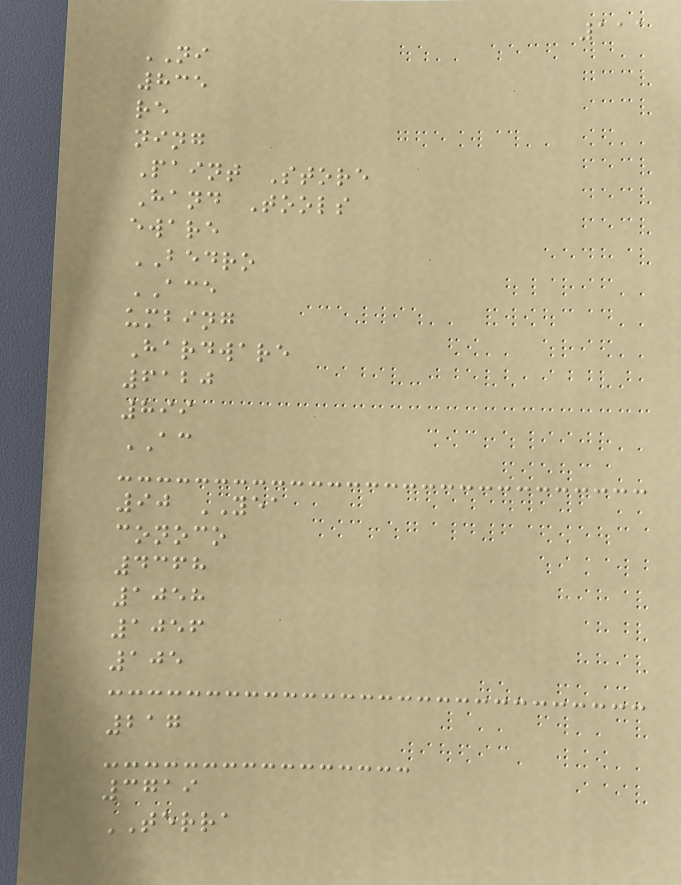111
NI
835
re
ning
Paint Store
Hand Tools
eware
BEDRO
ACE
umbing
Hardware
6120
899
AC
90 YEA
conoco
4368
1058
1056
105
217
3719
TERRA
